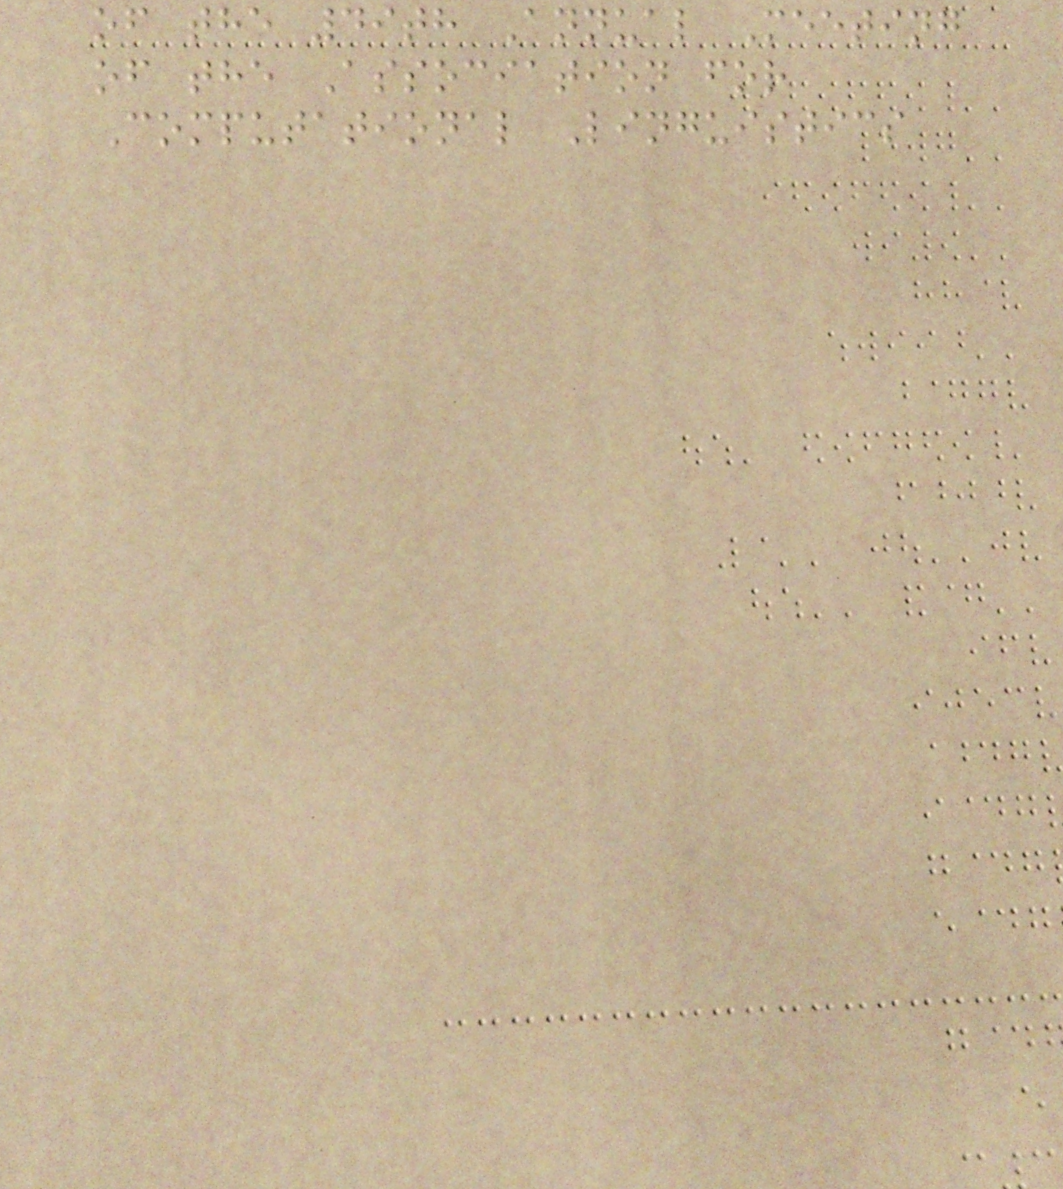of the 49th Annual Meeting
of the Association for
Computational Linguistics
